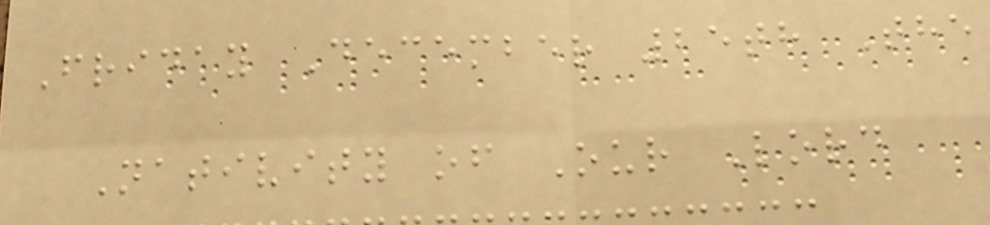Friday December 25th The
Nativity of Our Lord
